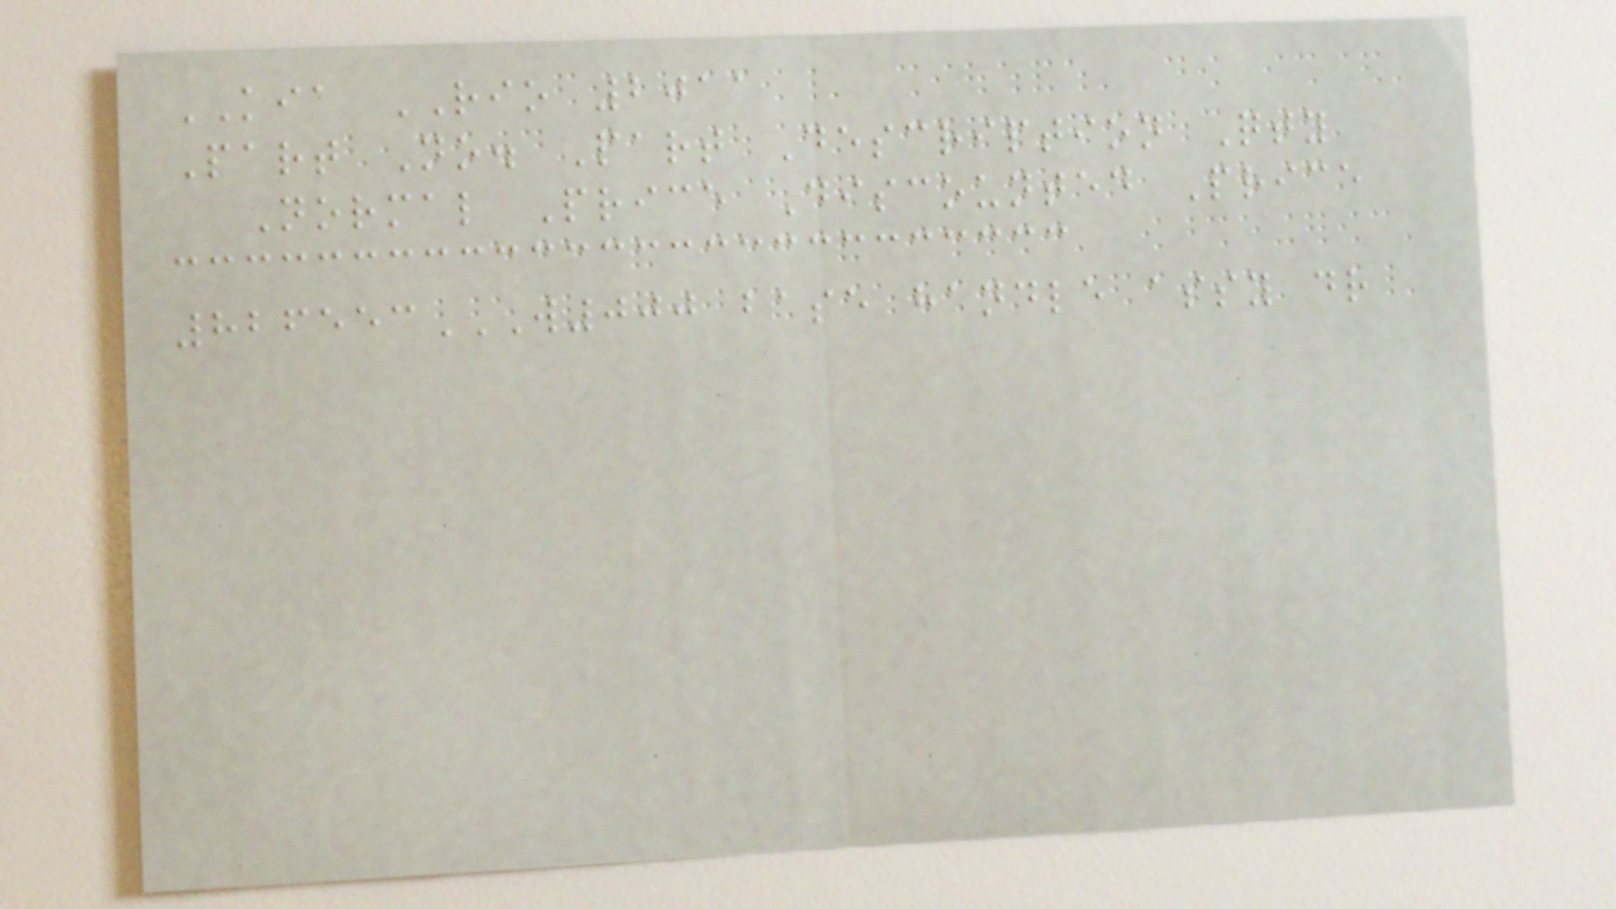KIA RIO 2011
Part No. Part Description Qty
Normal Price Discounted Price
826553W000 BASE HANDLE ASSY DR
